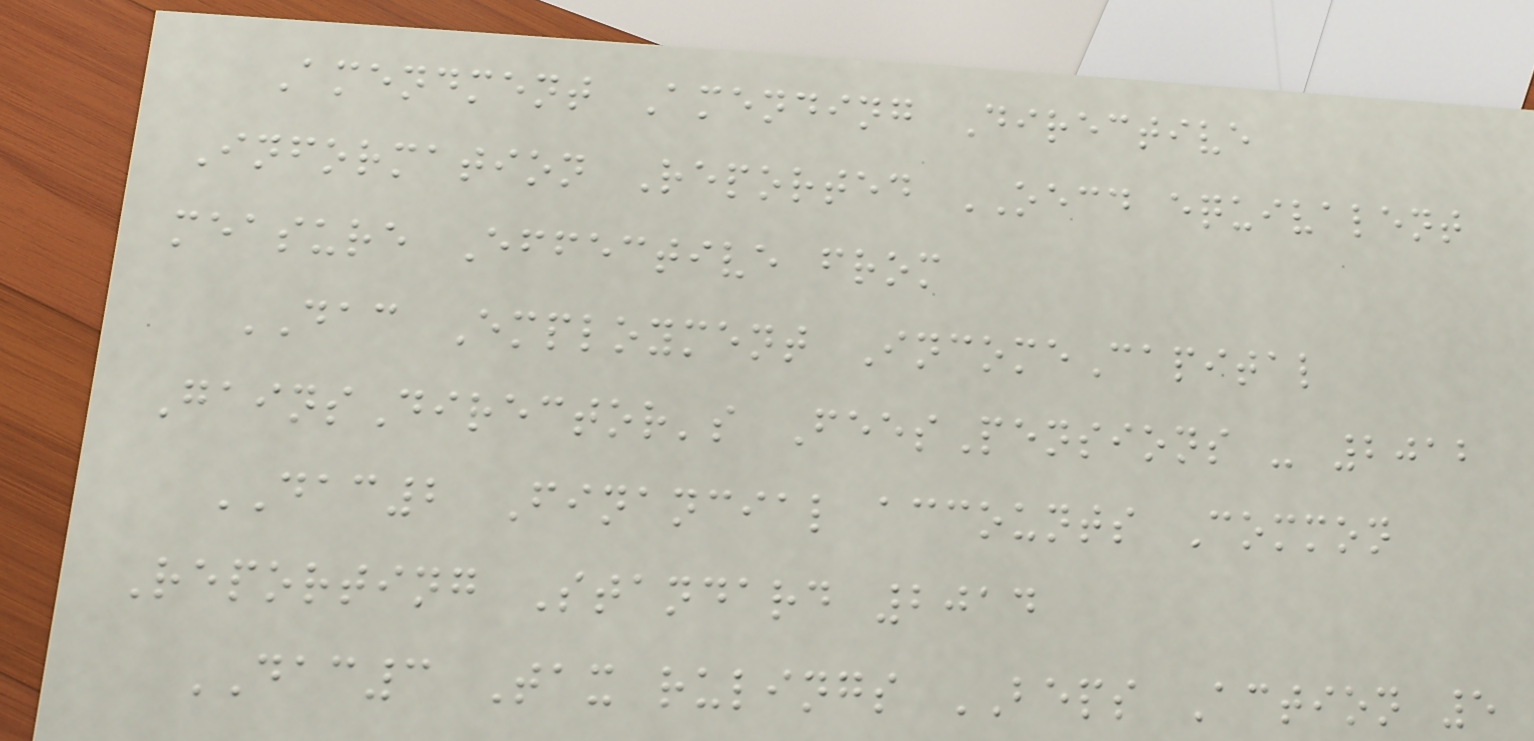Amendment Amending Directive
Information Reported OECD equivalent
measure Effective from
DAC Employment IncomeCapital
GainsDirector's FeesPensions - 2012
DAC2 Financial accounts Common
Reporting Standard 2014
DAC3 Tax rulings BEPS Action 5
